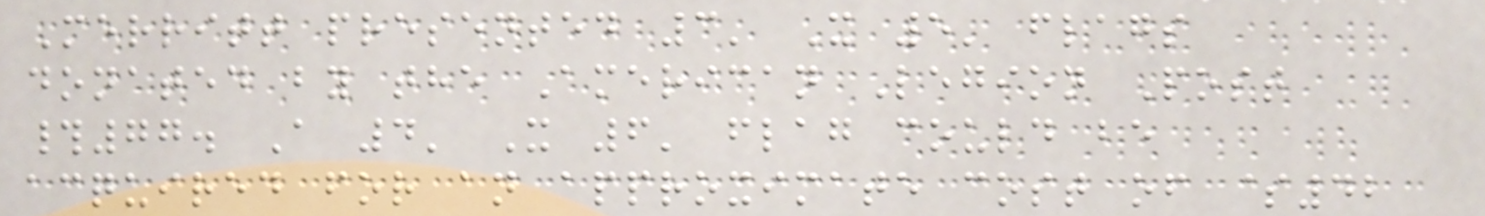Merritt presented 3' X 5' flags
donated by the American Legion Post
#77. A 4' X 6' flag could be
acquired for an approximate cost of $42
